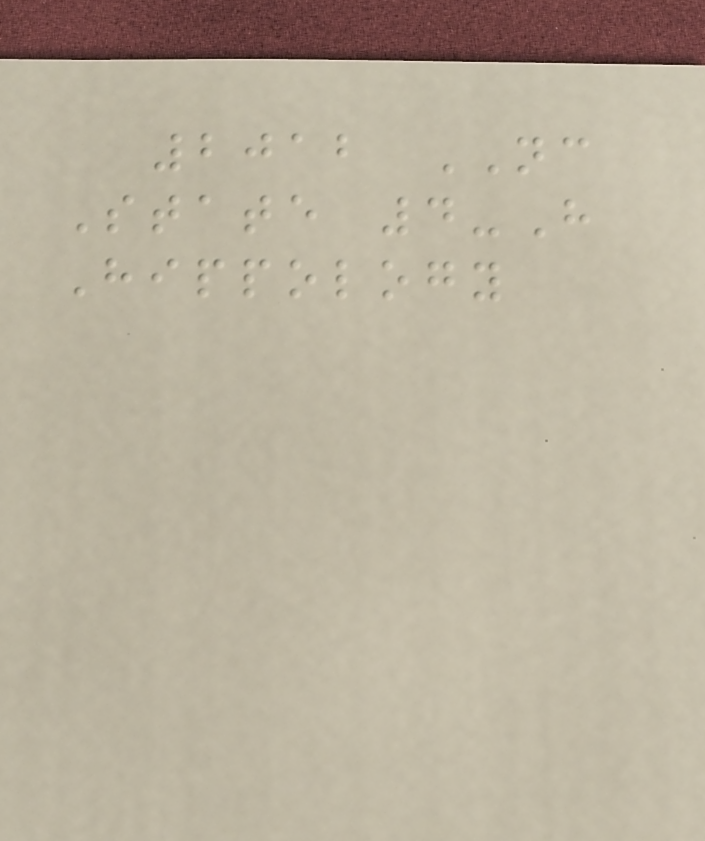2012 NC
State 4-H
Hippology
